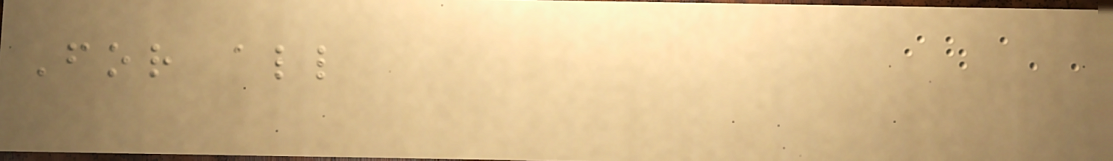For all
